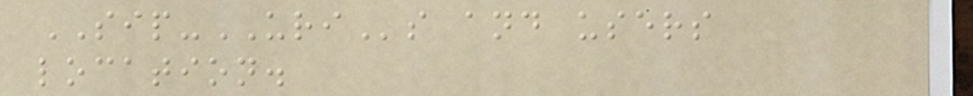SIP-URIs and users
location.
